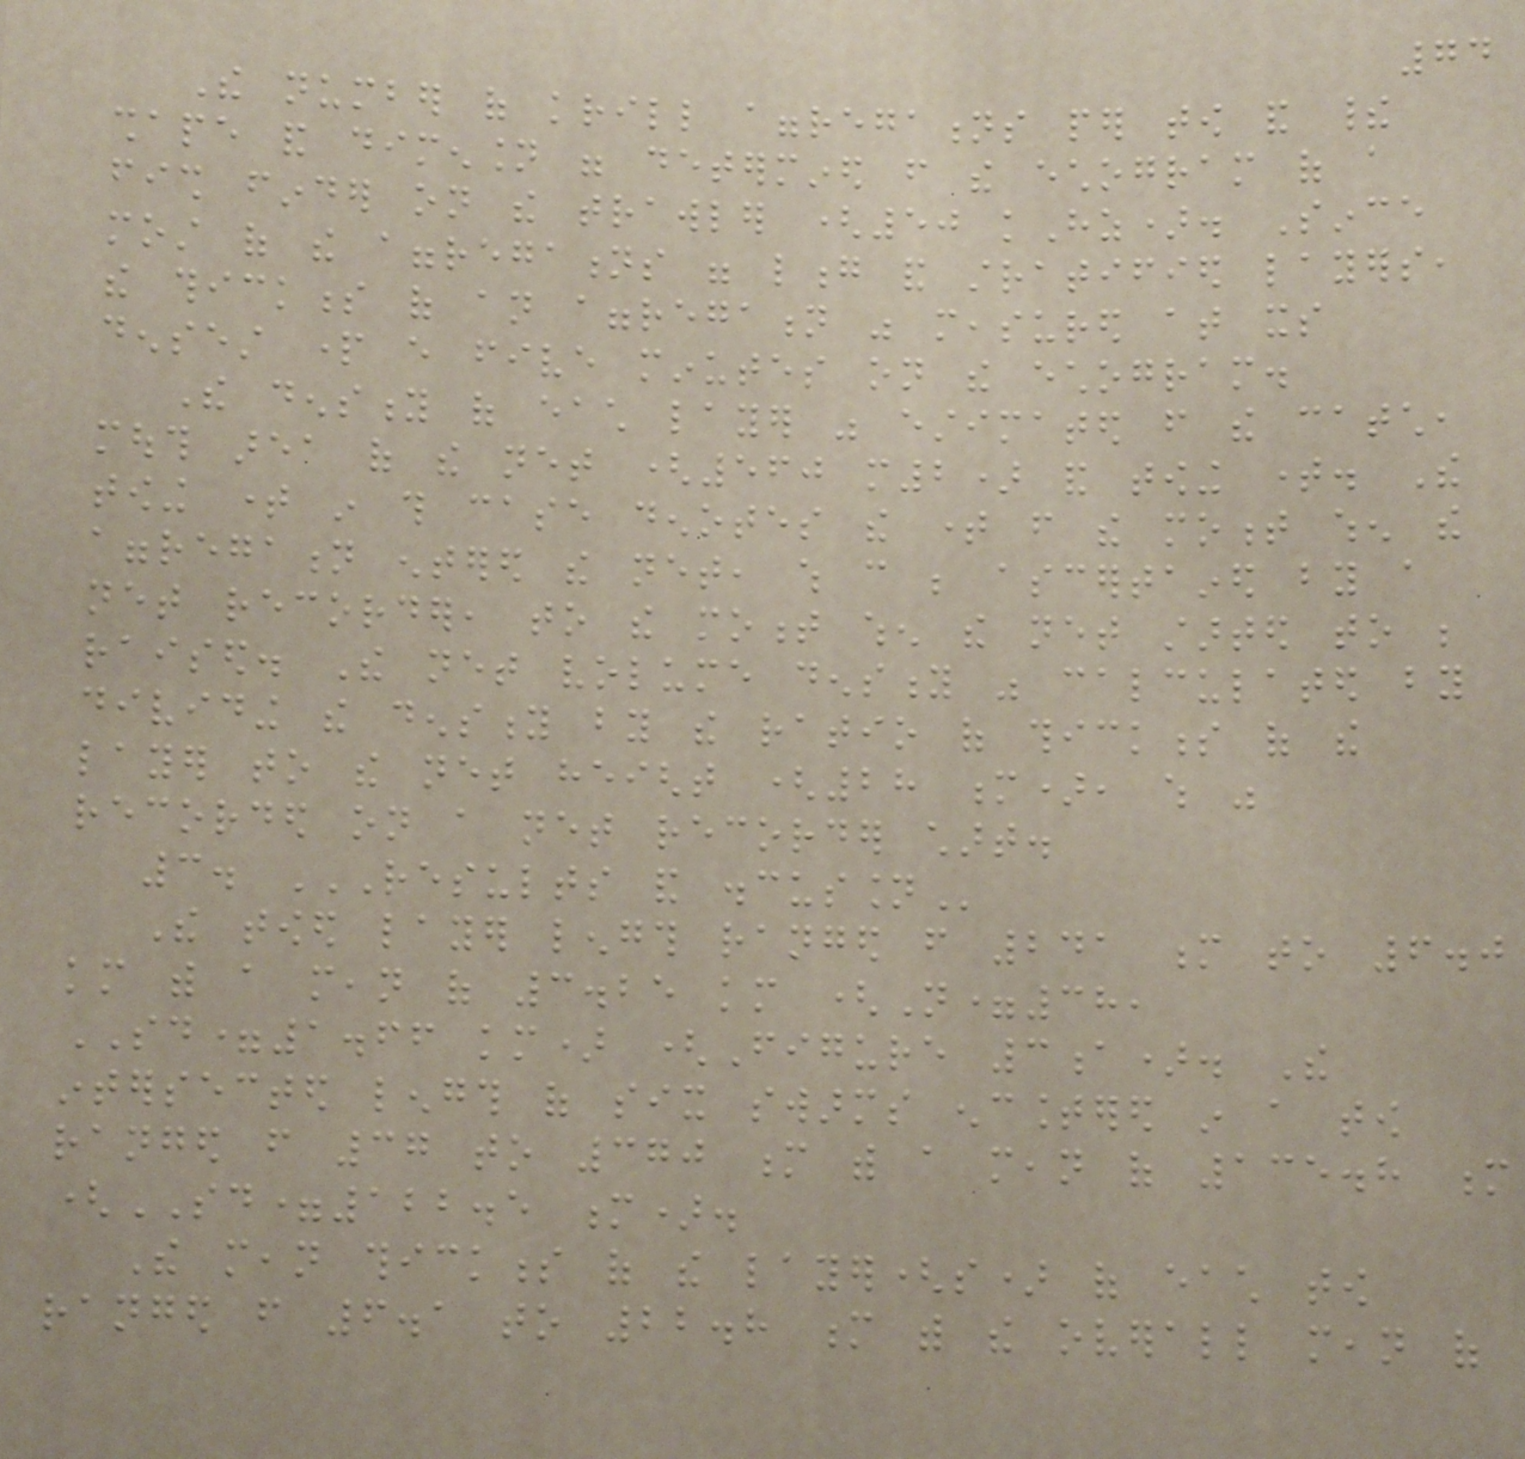74
The number of krill aggregations per tow and their
shape and dimension were determined from the echogram of a
fish finder on the trawler (50 kHz). Since
most of the aggregations were long and stratified layers,
the thickness of an aggregation was measured at its
densest part every five minutes on the echogram.
The density of each layer was estimated from the catch,
mouth area of the net (560 m2) and towing time. The
towing time in this case denotes the time from the moment when the
aggregation entered the net, which can be ascertained by a
net recorder, to the moment when the net started to be
raised. The net volume density was calculated by
dividing the density by the ratio of thickness of the
layer to the net height (28 m), which was
recorded on a net recorder chart.
3. RESULTS AND DISCUSSION
The towed layer length ranged from 241 m to 6.0
km with a mean of 3.25 km (N=38,
SD=1.66 km) (Figure 3a). The
intersected length of six swarms encountered in a tow
ranged from 37 to 370 m with a mean of 135.8 m
(SD=122.5 m).
The mean thickness of the layer(s) of each tow
ranged from 6.1 to 22.8 m with the overall mean of
